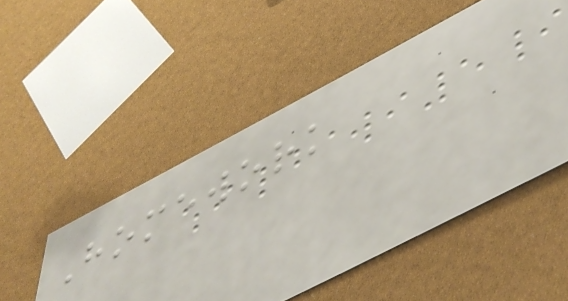Homework
